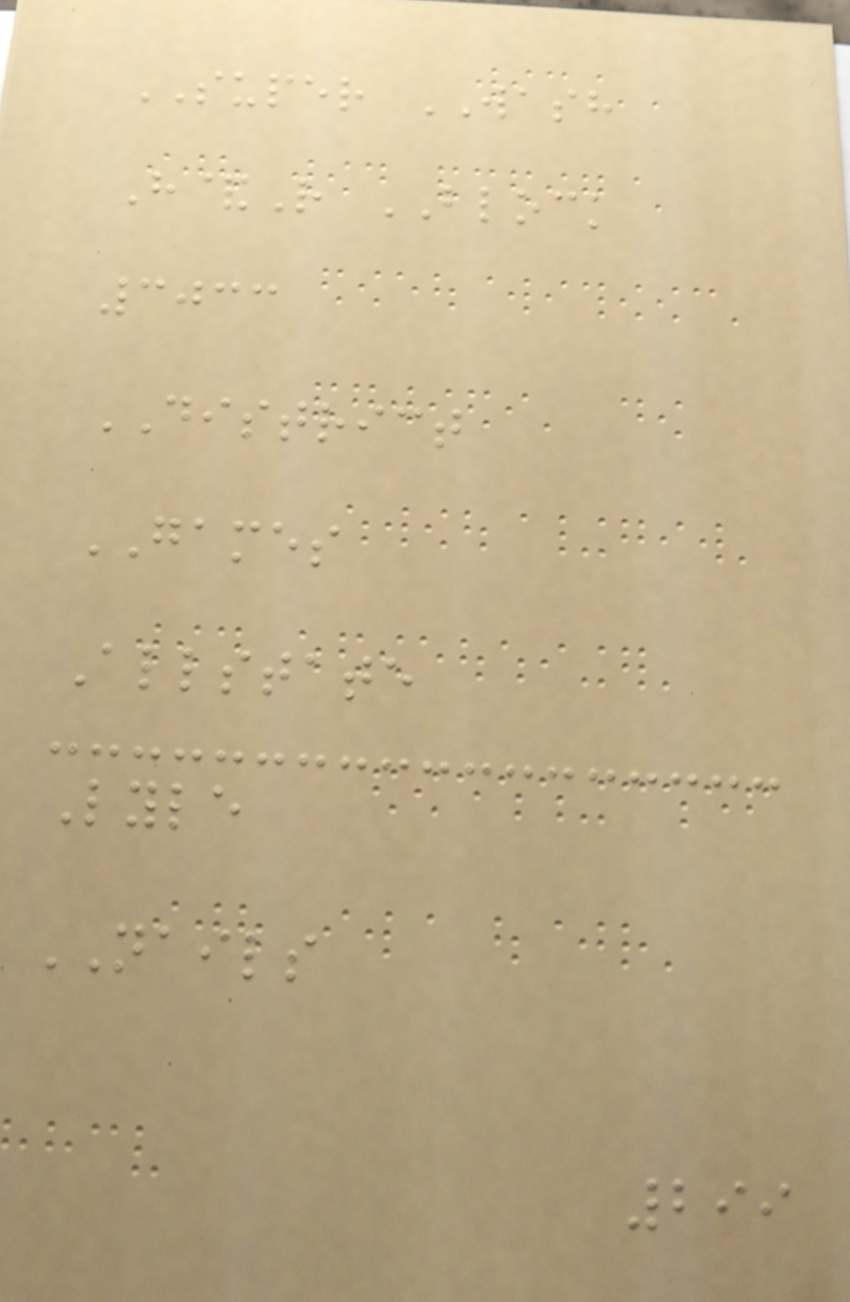SUPER WASH
H&R BLOCK
3033
DISTRICT
GAMES
Allstate
Lyle
NAILS
299
